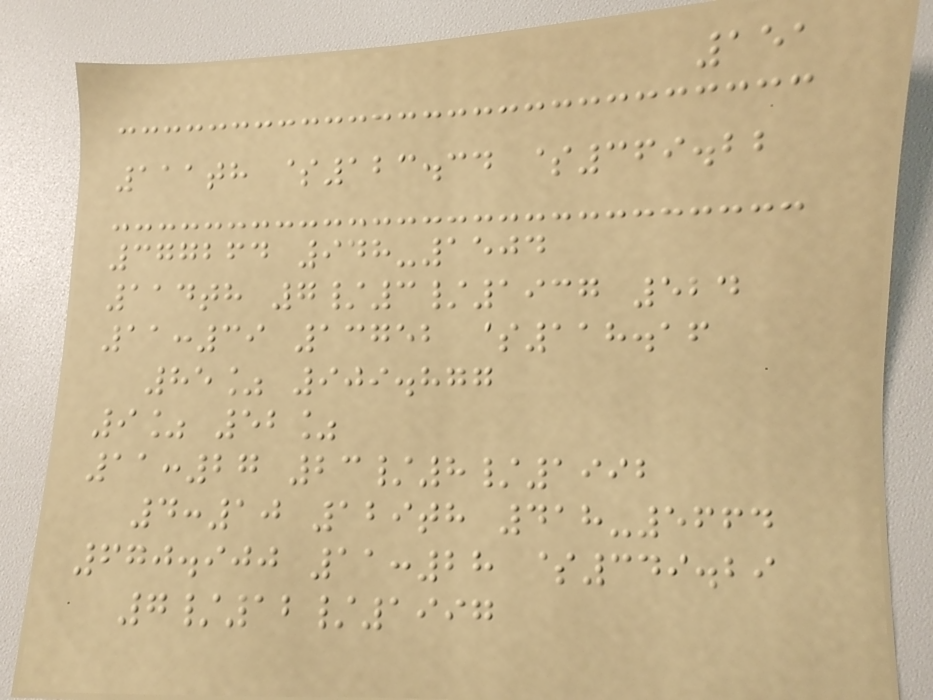151
111th $123.34 $369.22
377264 948-1504
114th 7/3/1937 524
11:39 13752 $118.16
85% 909.877
9% 52%
11:27 23/8/1992
4:10 129th 418-5664
670.900 11:28 $349.29
7/12/1997
